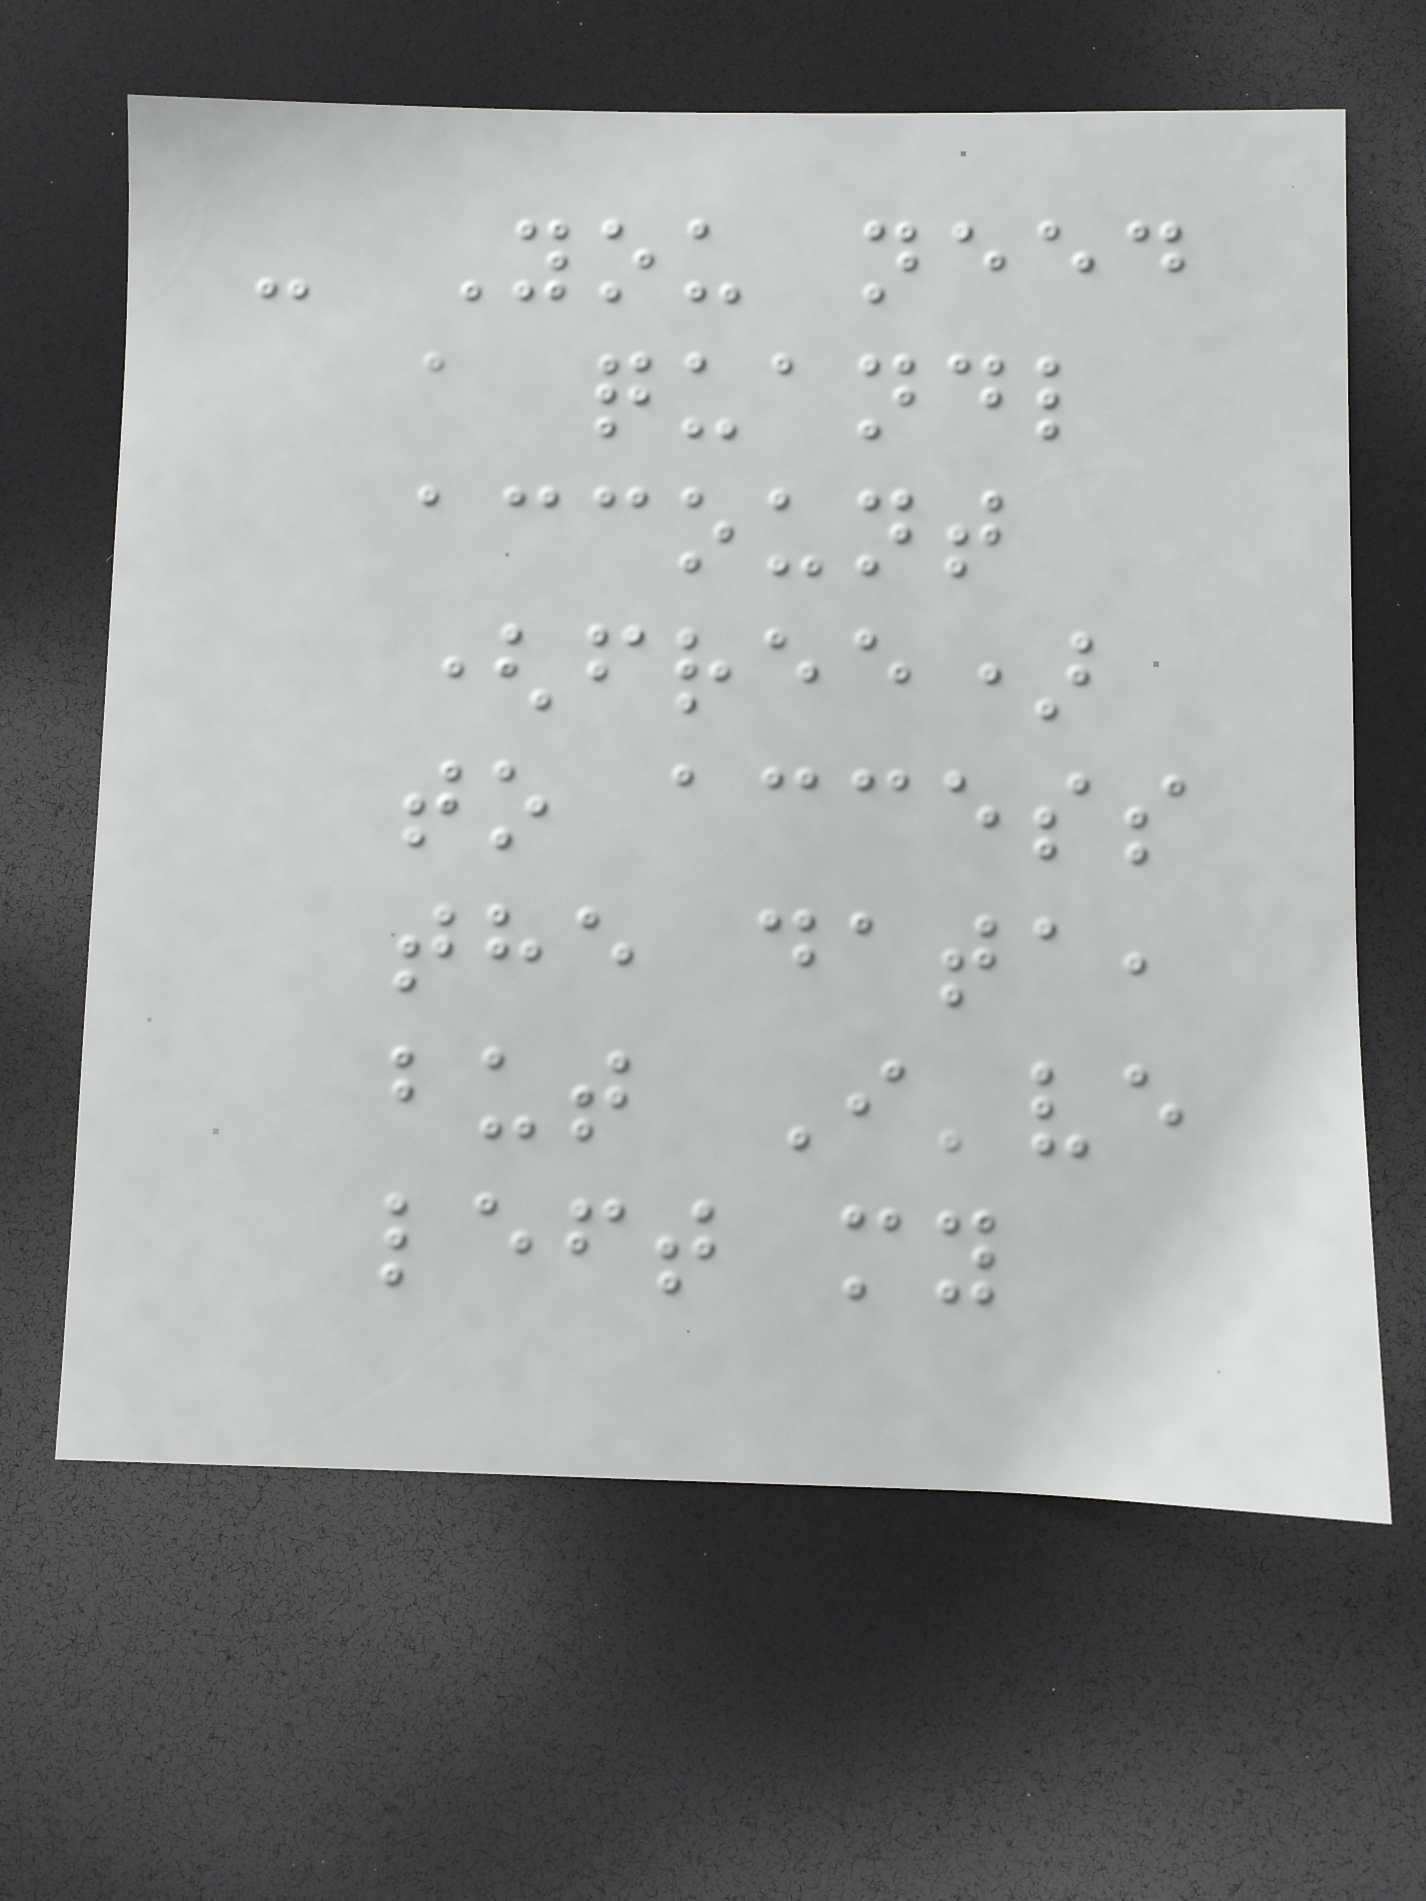- You need
a quandl
account
(free)
to access
the data,
but I've
left my
